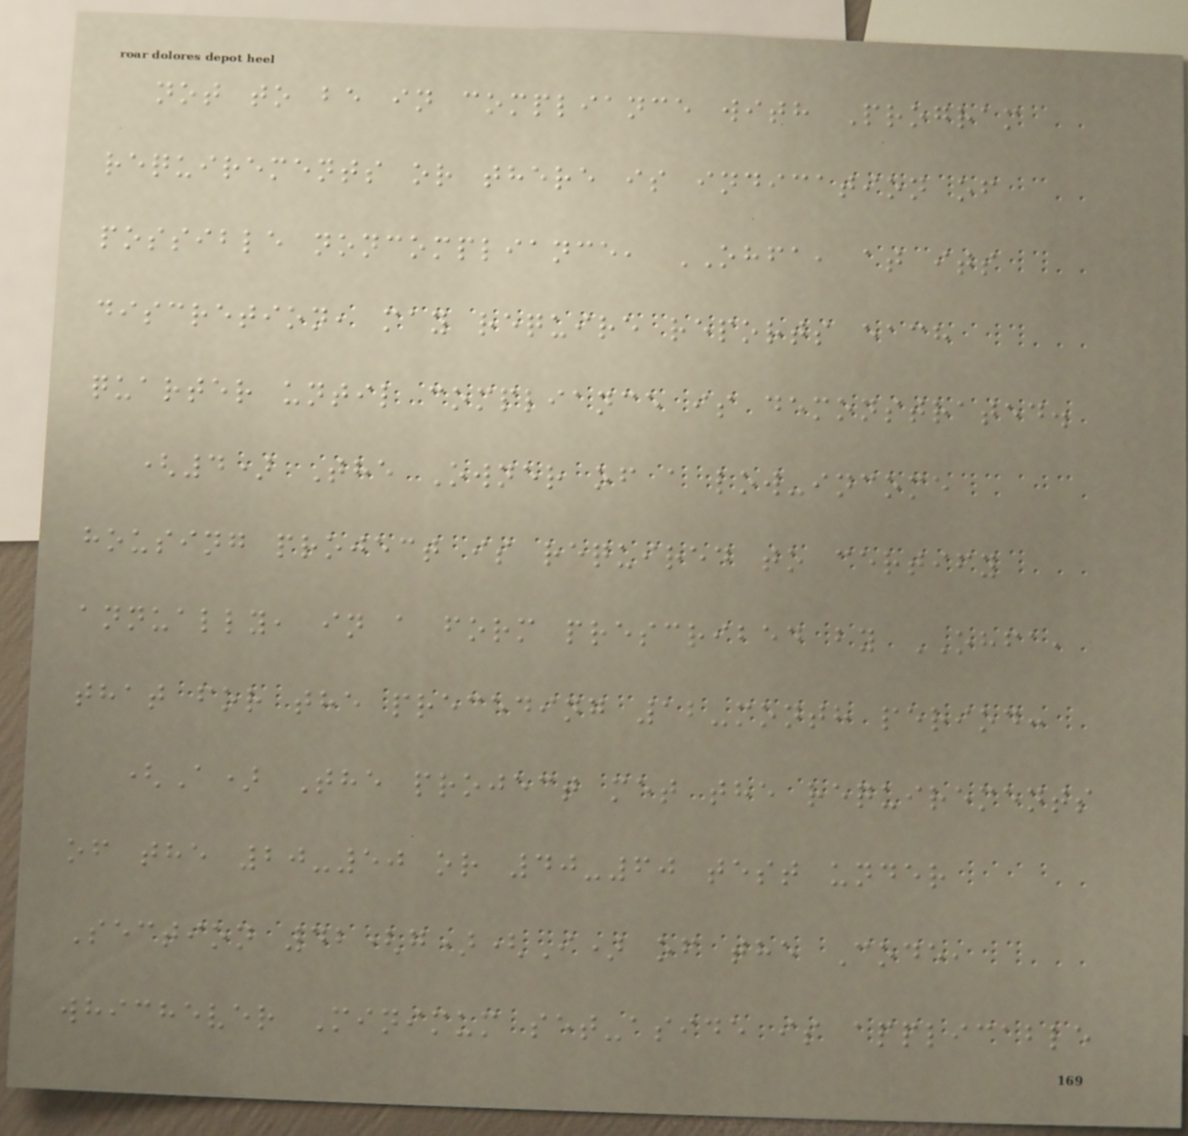not to be in compliance with Program
requirements or there is indication of
possible noncompliance, OHFA, at its
discretion, may require reports each
quarter until compliance is demonstrated.
(4) The Owner of a low-income
housing project is required to certify
annually, in a form prescribed by OHFA,
that for the preceding 12-month period:
(A) The project met the requirements
of the 20-50 or 40-60 test under
Section 42(g)(I) of the Code,
whichever Minimum set-aside is applicable
